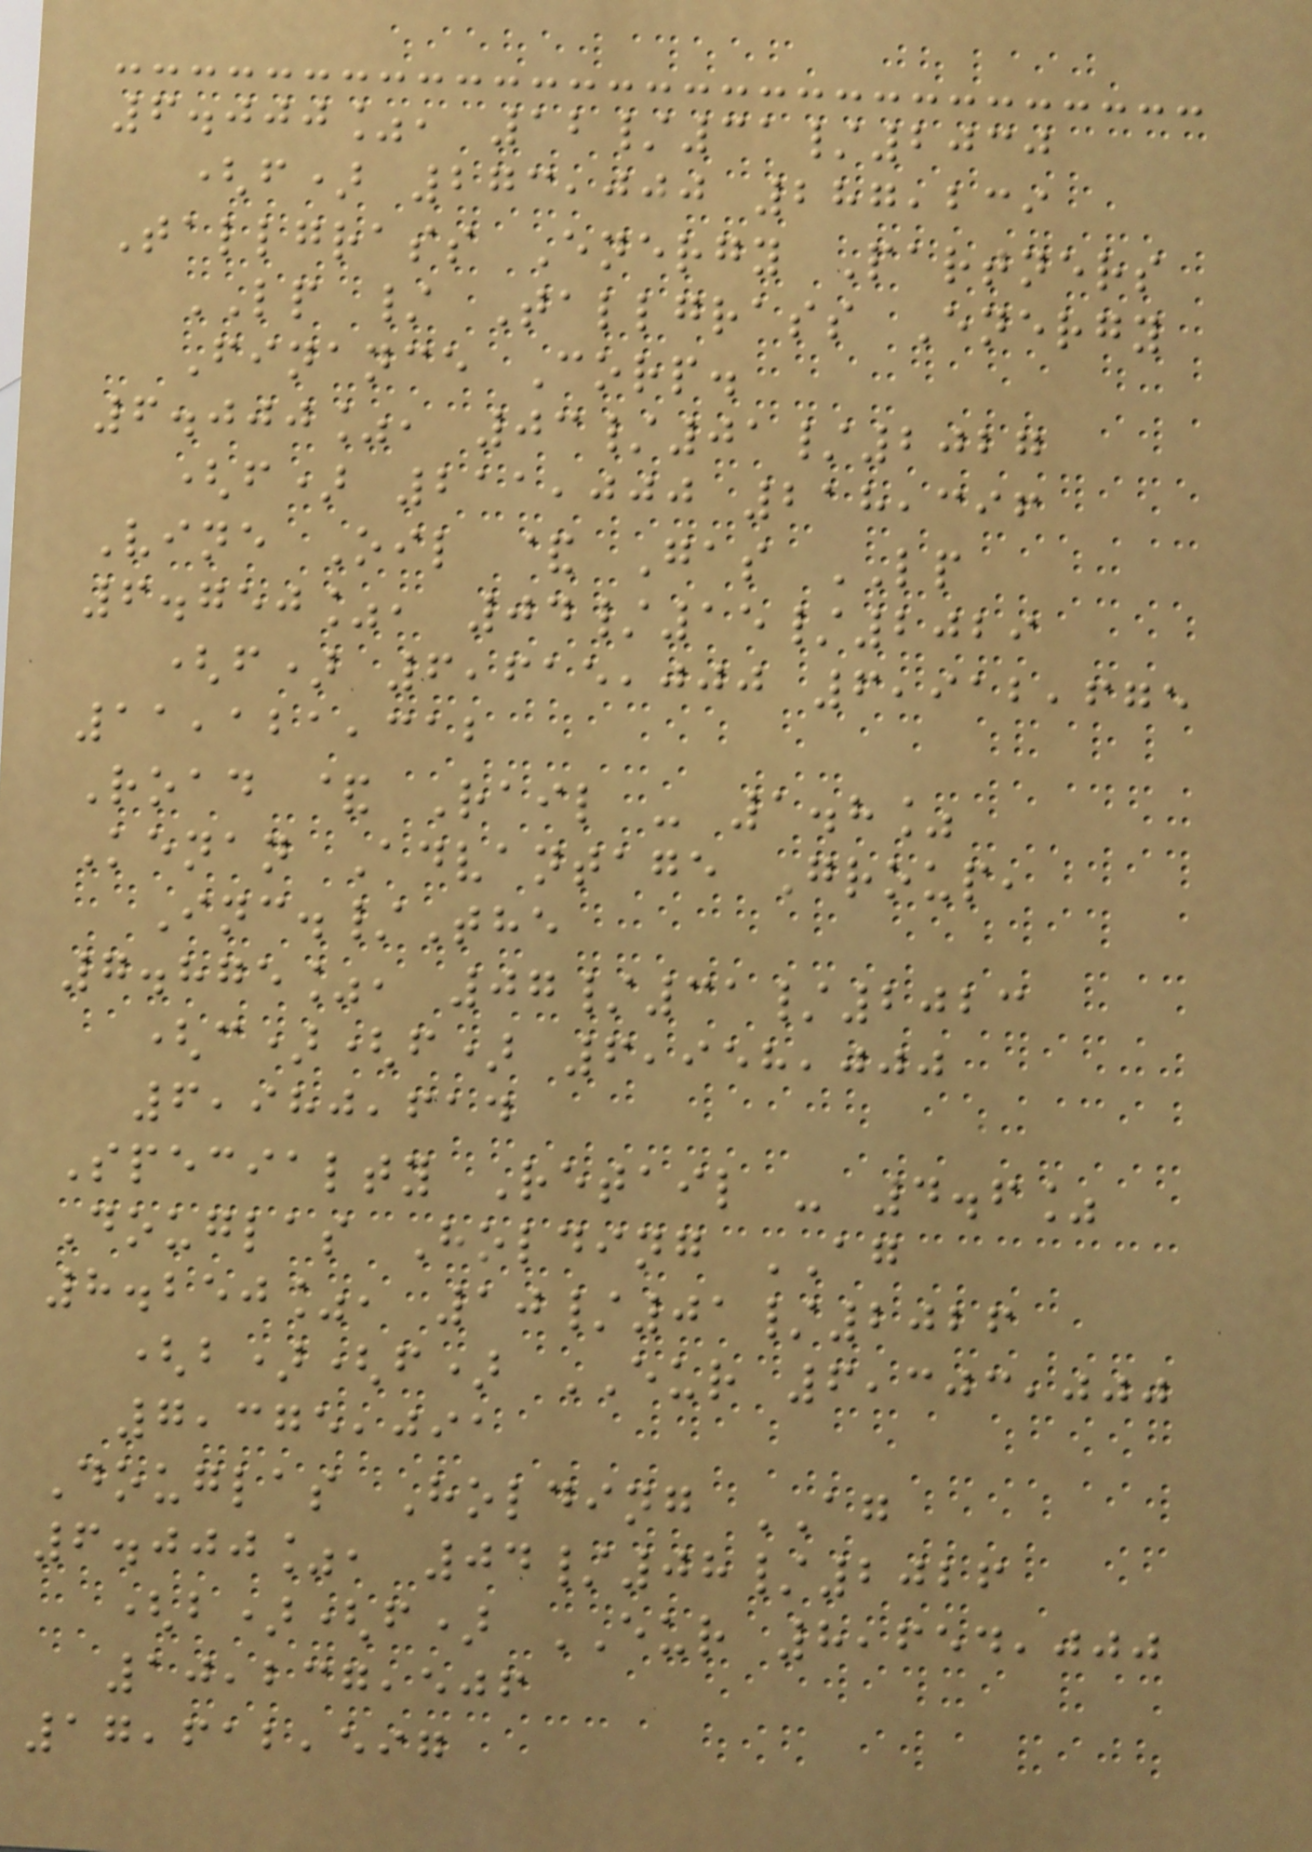6.000%, 12/31/2030
(f) 273,000 287,239
Tallgrass Energy Partners
LP / Tallgrass Energy
Finance Corp.
6.000%, 03/01/2027
(f) 211,000 218,396
Vine Oil & Gas LP
6.750%, 04/15/2029
(f) 6,615,000 6,912,675
11,121,312
Road & Rail - 1.8%
Kenan Advantage Group,
Inc./The
7.875%, 07/31/2023
(c)(f) 6,958,000
6,980,614
Specialty Retail - 4.6%
Douglas Holding AG
8.250%, 10/01/2026
(b)(f) EUR 6,303,000
7,375,091
Douglas Holding AG
6.000%, 04/08/2026
(b)(f) EUR 8,654,000
10,237,506
17,612,597
